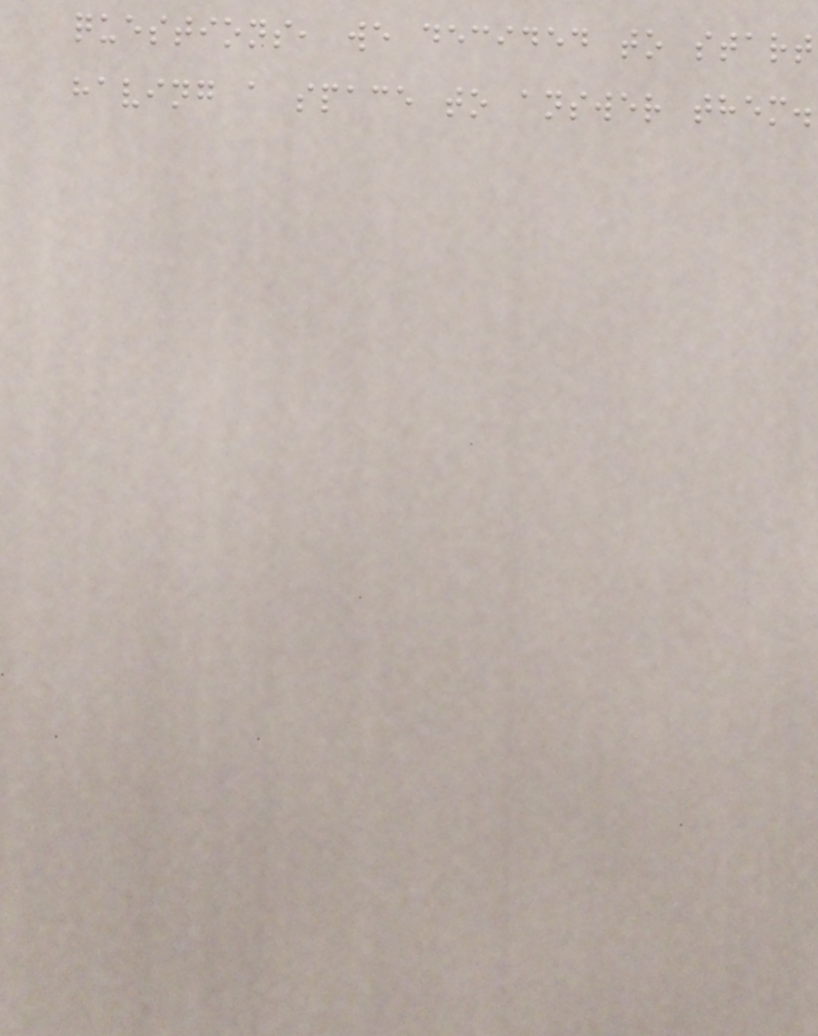questions, we decided to start
having a space to answer them.
